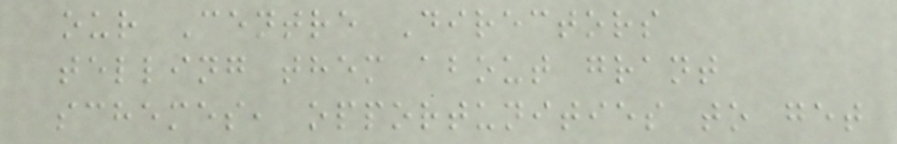our Centre Directors
telling them about grant
schemes, opportunities to get
